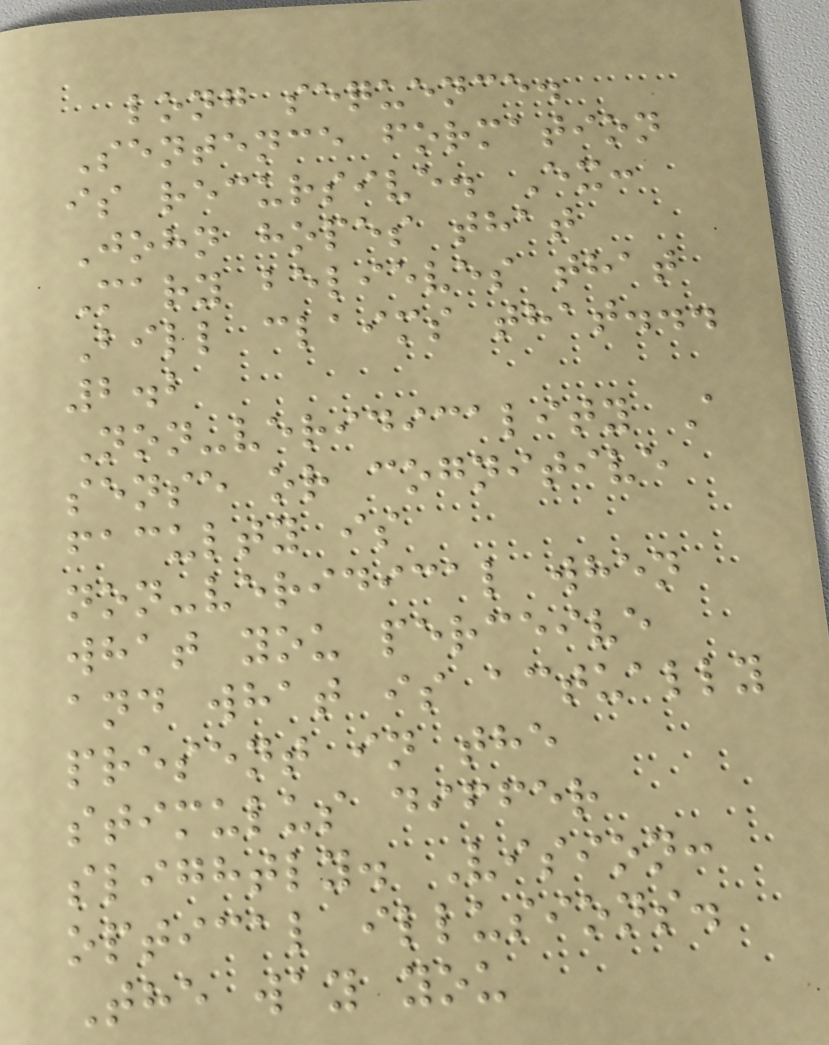long sequence.
Sentence formation
is recursive. Ex:
John hopes that
Mary believes that
Bill claims that...
2.2
Non-veridicality A
sense or cognitive
faculty is
non-veridical when
what you perceive
and what is actually
present in the
stimulus differ
slightly. Vision:
optical illusions.
The way you
